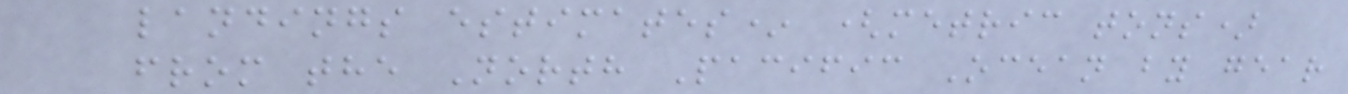landings estimates* (metric tons)
from the North Pacific Ocean by gear
